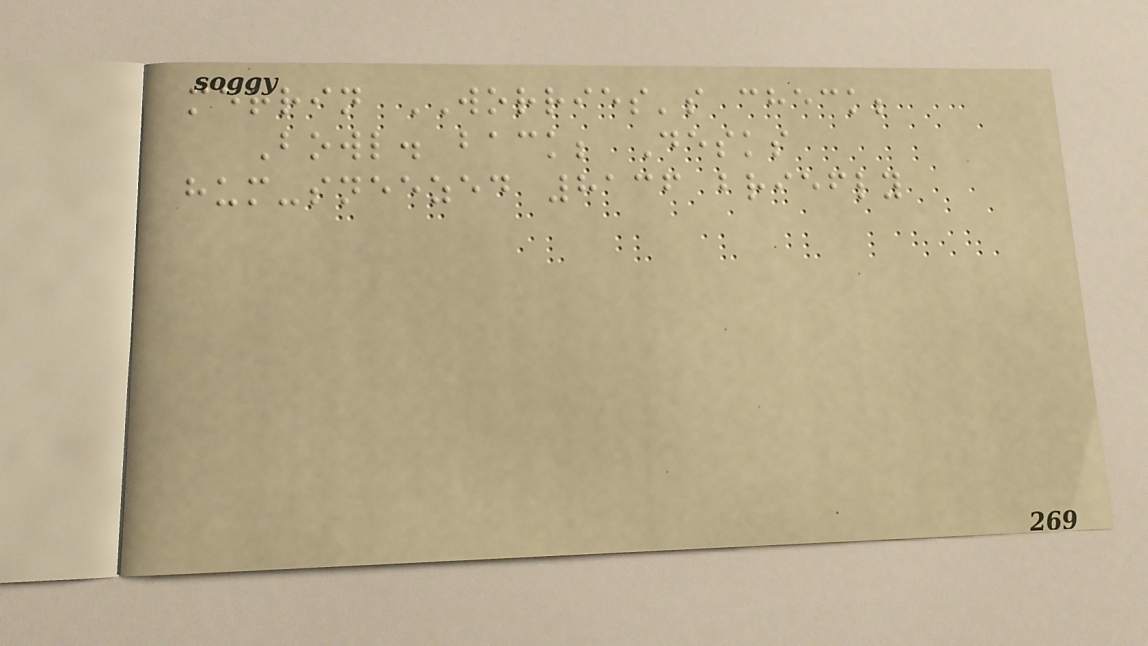merrin WORRIES's check;
Bowl. back; Desks
hum-sneezed 8136 briefly
